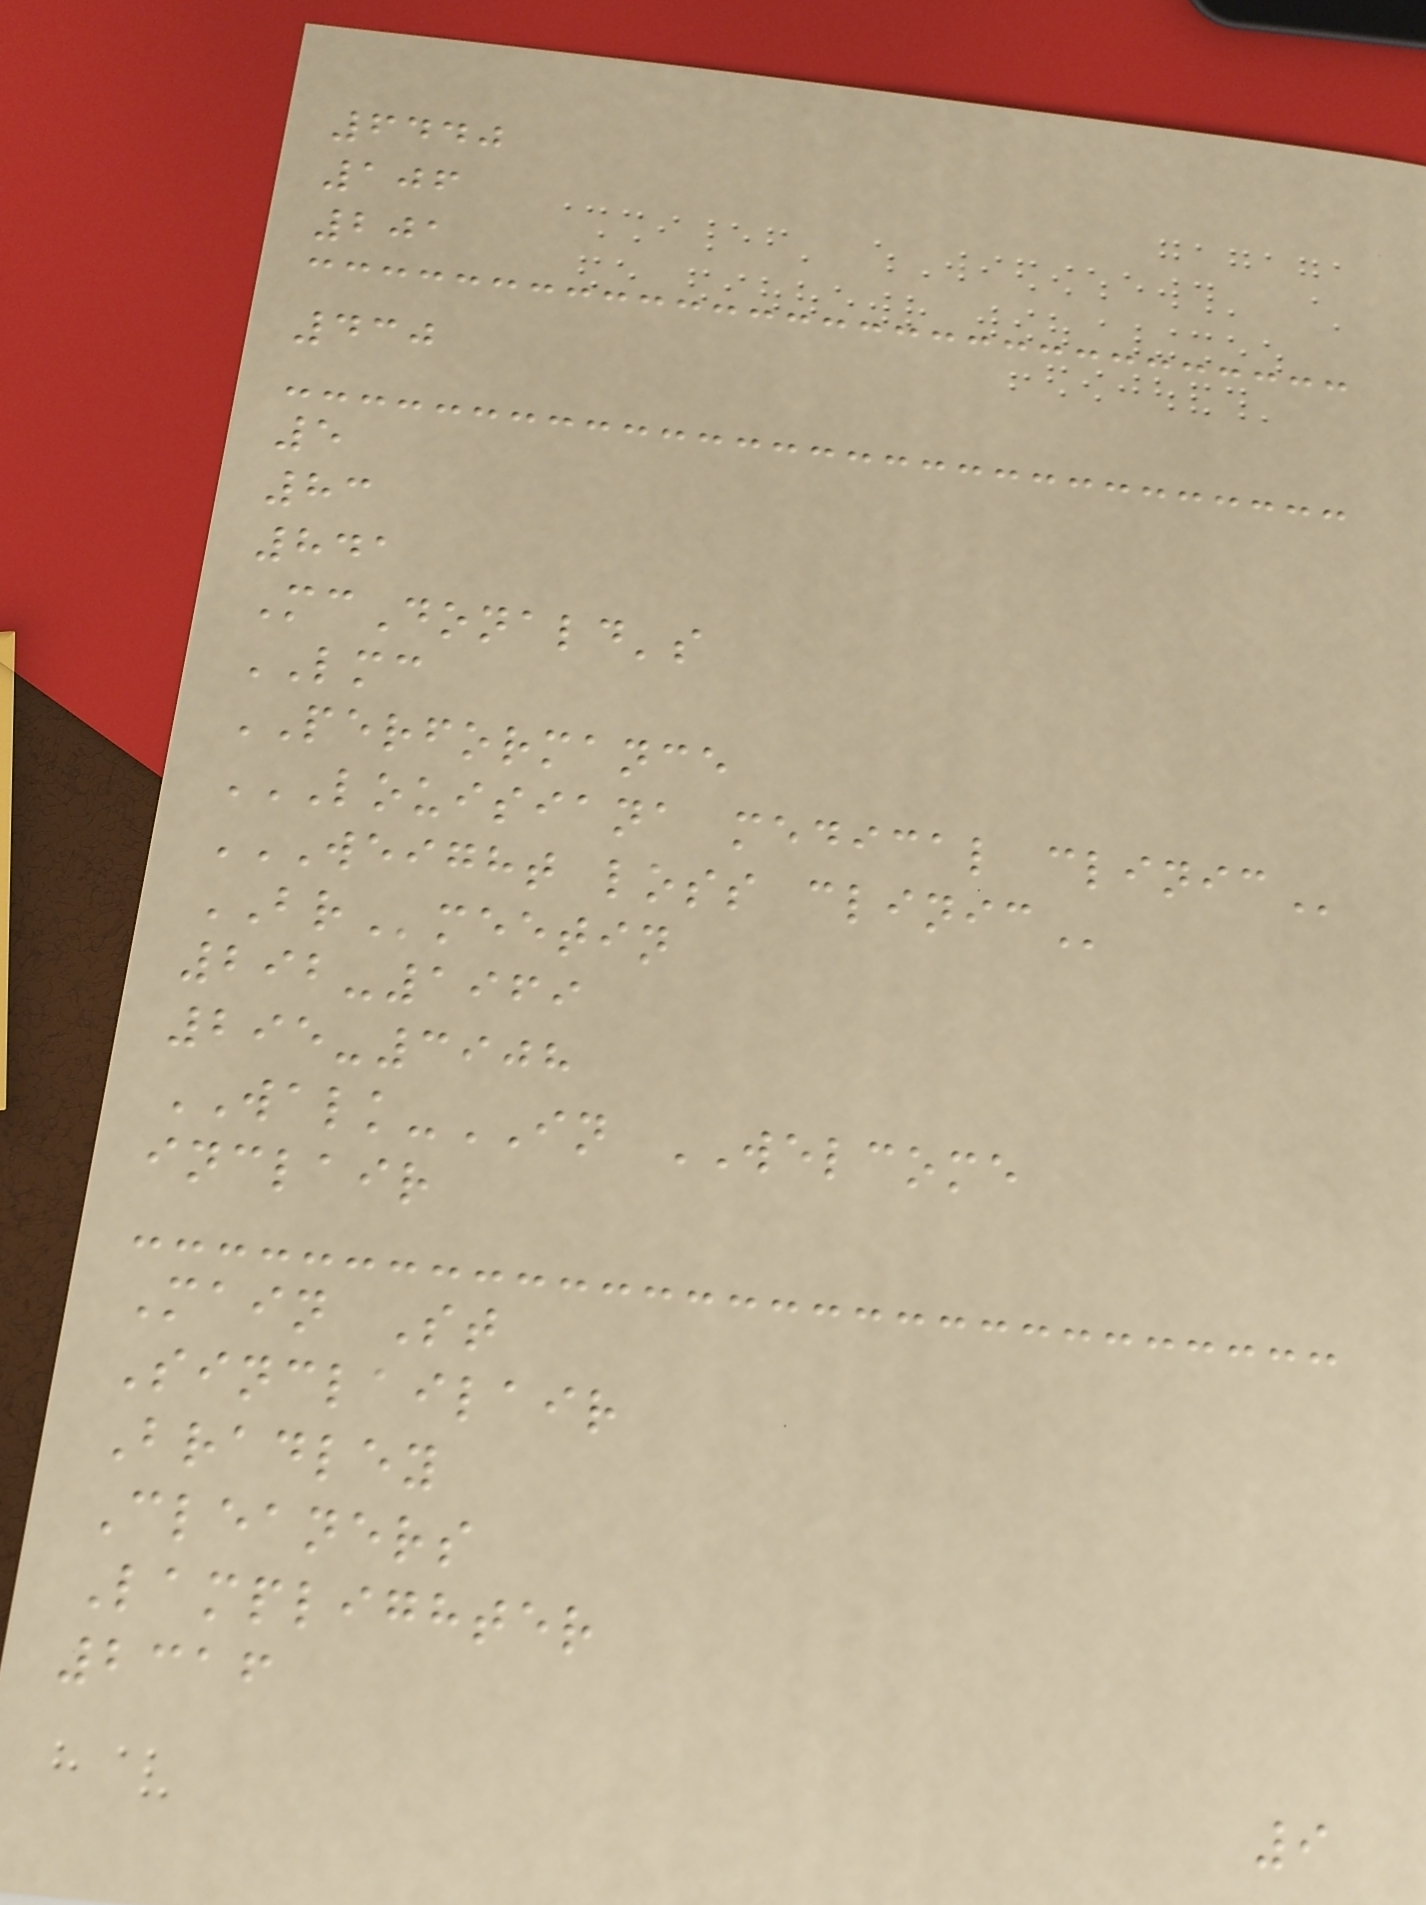6440
106
201
430
5
83
841
McDonald's
LMC
PERFORMANCE
LOUISIANA MEDICAL CLINIC
WEIGHT LOSS CLINIC
BRmeetin
292-1969
295-3908
WALK-IN WELCOME
inclair
Main St
Sinclailair
Bradley
Cleaners
Lamplighter
2316
9
